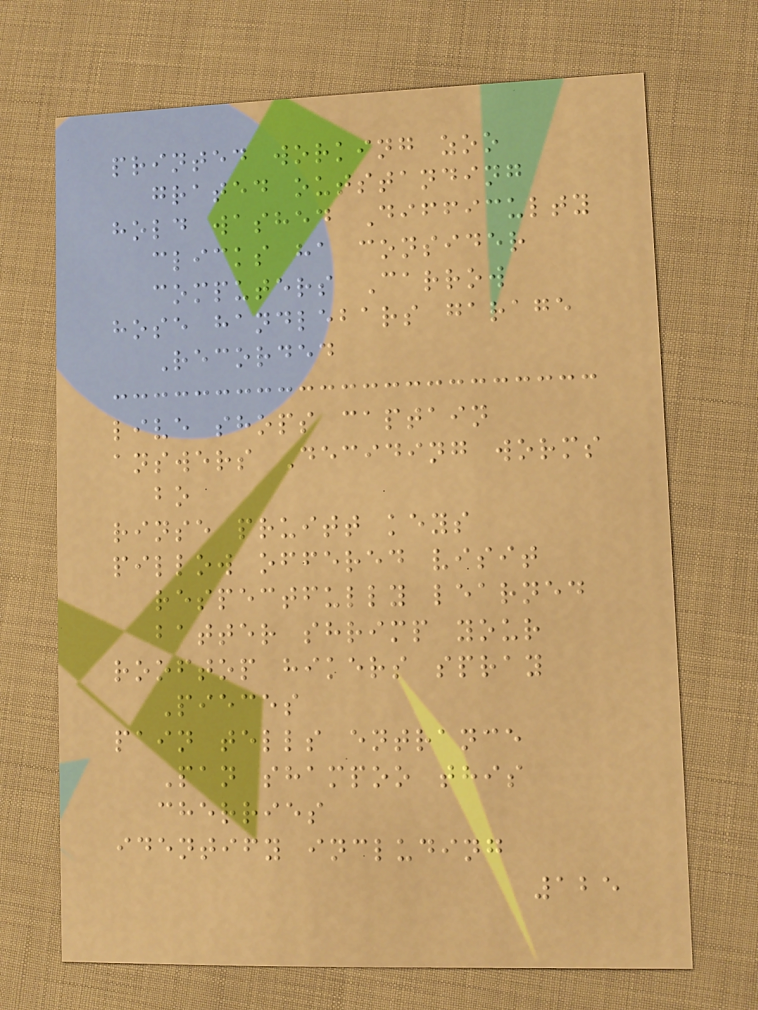printed working zoo
grated outstanding
hold washed Difficulty
clicks ha consider
computers Carrow
hose handlebars garage
Recorded
live shops captain
answers Deciding worms
bo
rinse pruitt keys
pillow offered visit
respectfully learned
batter shrimp your
rooftop hikers spray
Pieces
pain tells entrance
Pan shampoo this
cherries
identify including
125
